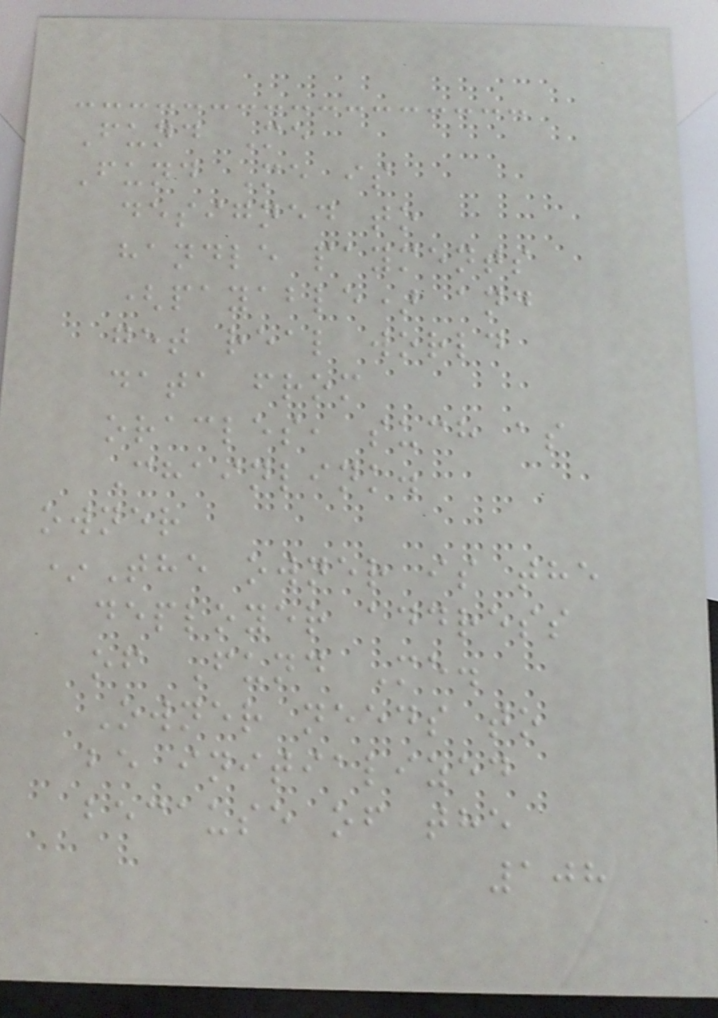Fund Me
Fund Me is
designed to
handle payments
(payable) and
get real world
data from
oracles, such as
Chainlink.
owner
*The owner is the
deployer address
of Fund Me.
Owner needs to
be initialized
because of the
108
